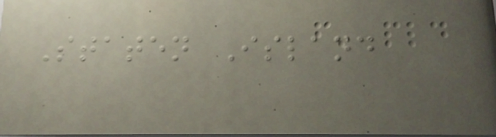Staten Island
